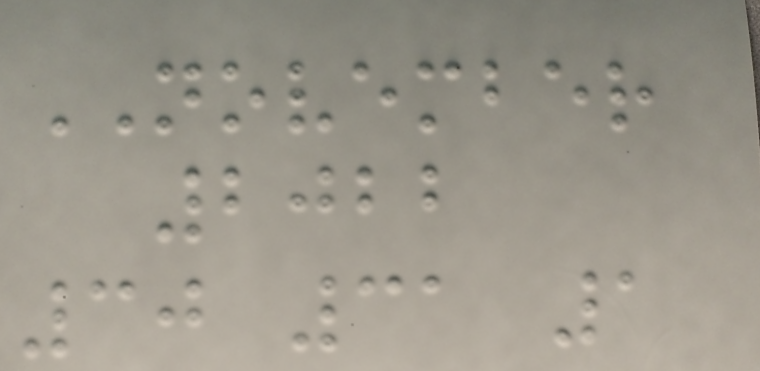NOVEMBER
2022
30 31 1
